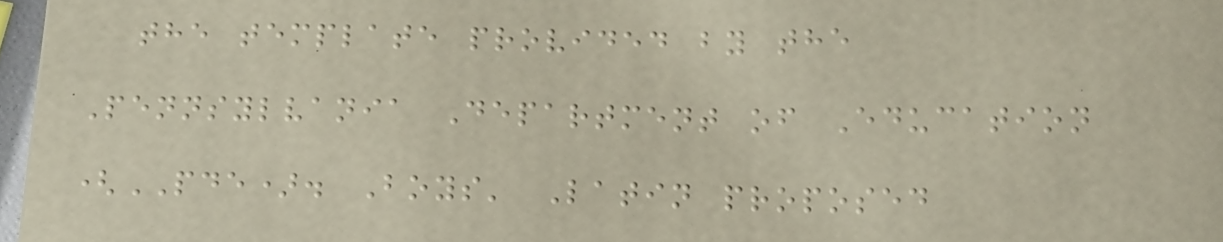the template provided by the
Pennsylvania Department of Education
(PDE). Boys' Latin proposed
